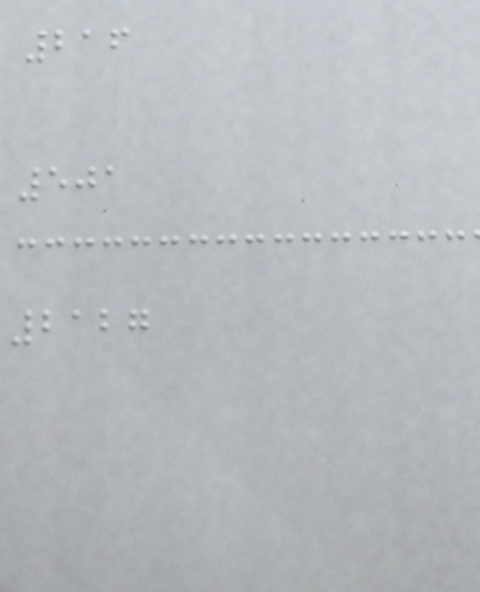216
501
2127
